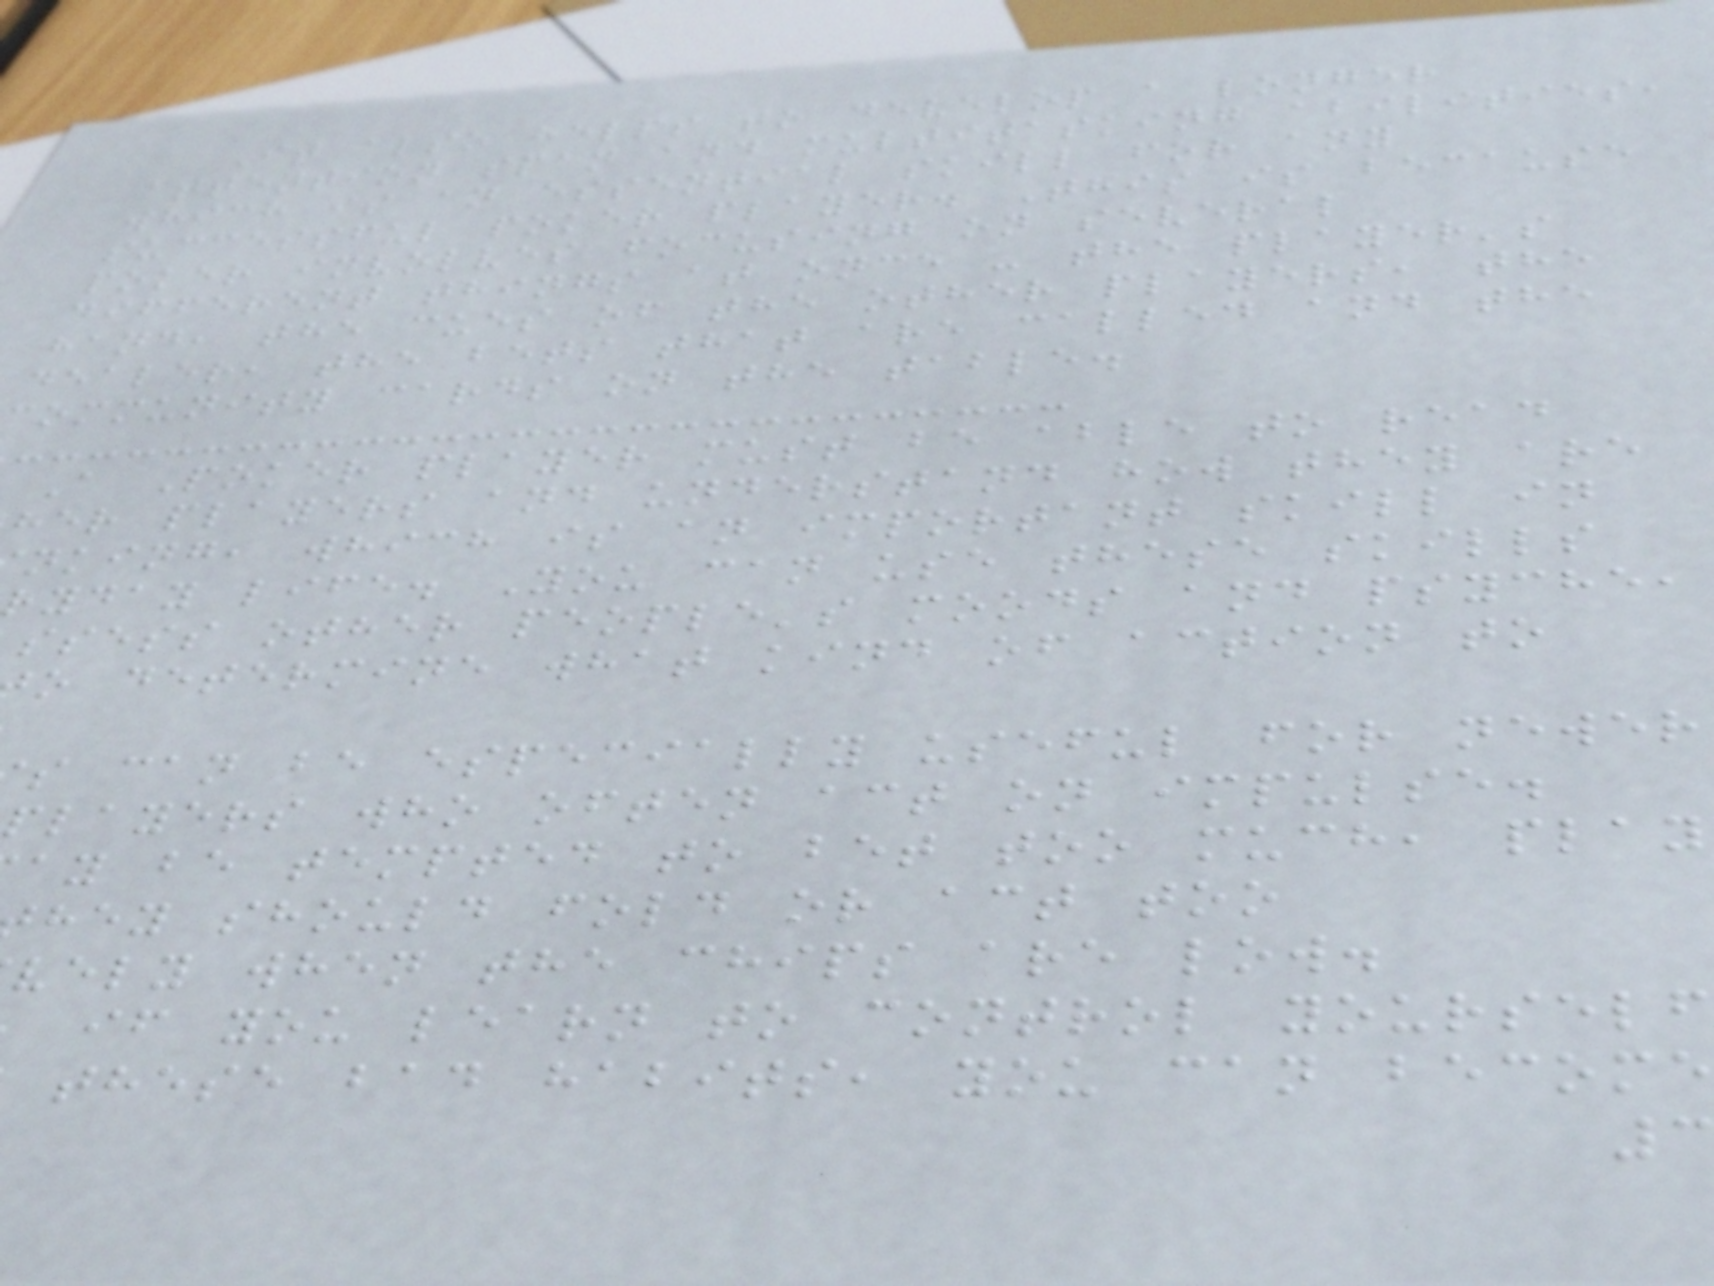It also helps to develop a longer
attention span and multitasking abilities,
which is an essential skill for any
successful poker player. This is because
poker involves focusing on several
different things at once - the player's
hand, the cues of the other players, the
dealer, the bets that are called and the
community cards on the table.
A Poker player must be able to read
her players and understand how they are
nking, which is an important skill in
ryday life. You can use these skills
ssess other people's moods and psyche,
o determine what kind of action to
s can be especially useful for newer
players who often act on impulse.
ay be tempted to bet too much, play
hey should fold or act too
vely when the chips are low.
if you learn to control yourself
these bad habits, you can become
3
